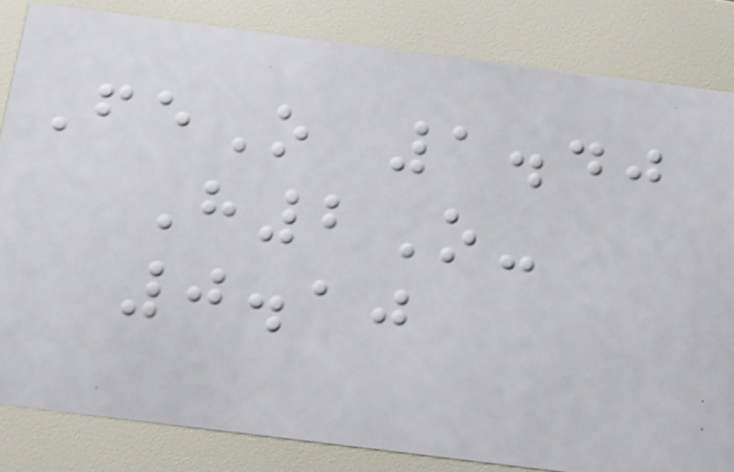FeO 1.40
H2O-
0.10
